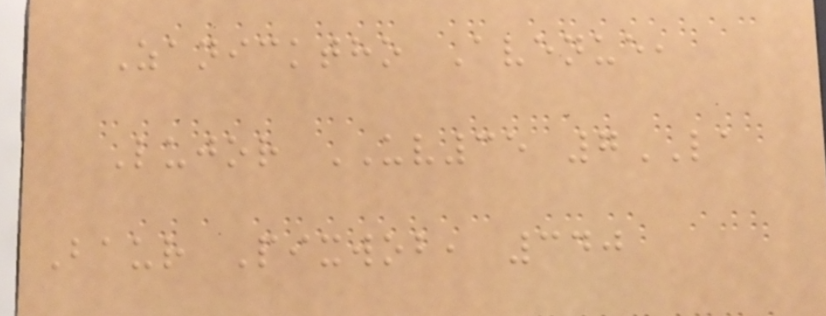Zanicktho Avenue,
Lujor UV35 7LA
Baur Pixwob, 340
